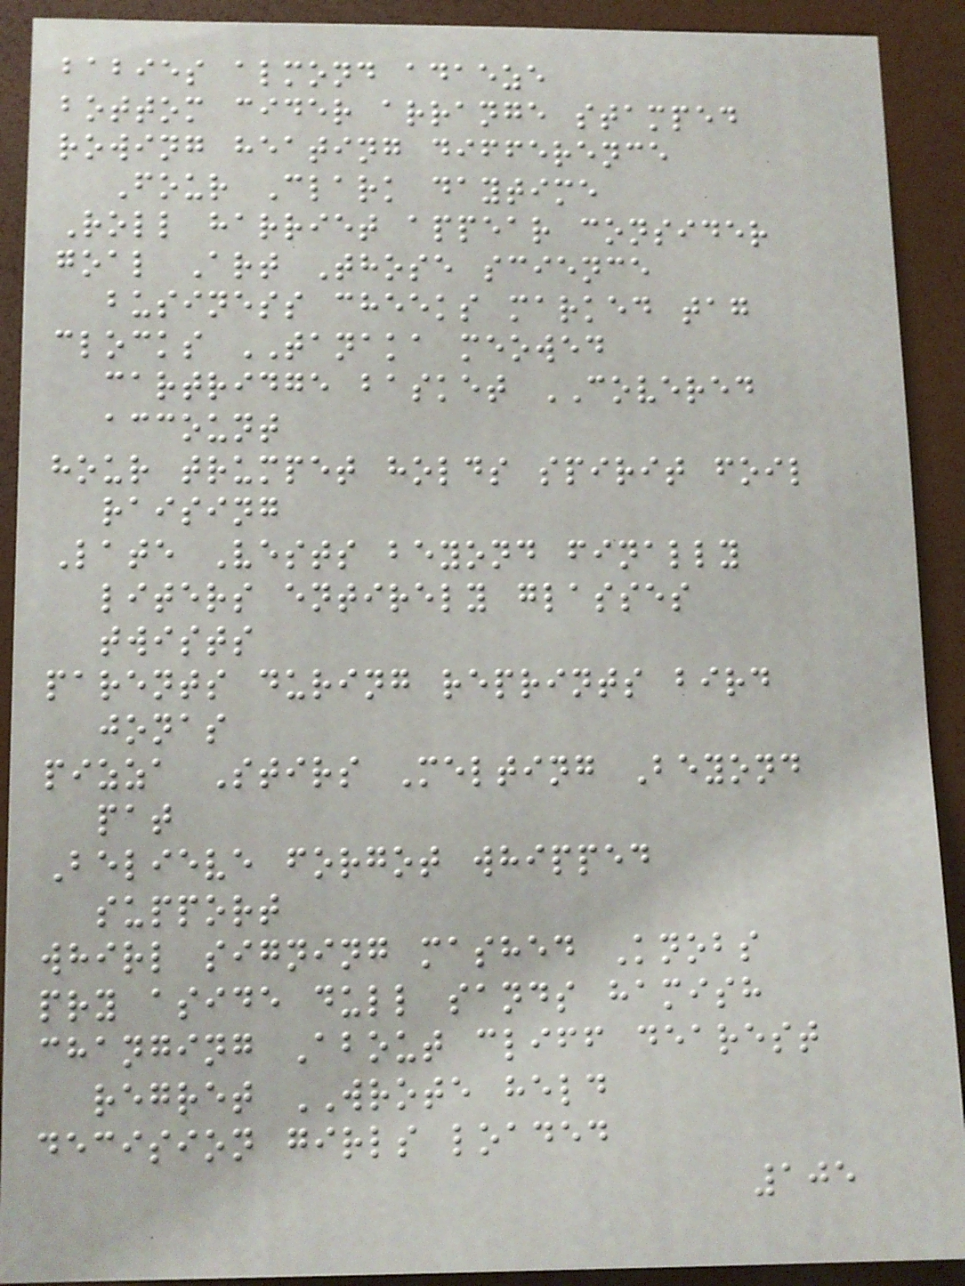babies almond adaeze
bottom cider arrange stamped
rowing heating difference
Four Clark daytime
Roll harriet appear consider
goal Art Those science
business cheeks marked tag
clocks TANAKA meowed
cartridge basket COVERED
account
hour trumpet holds spirit foil
raising
Late Vests beyond finally
liters entirely glasses
twists
parents during reprints bird
jonas
pizza Stirs Melting Beyond
pat
Believe forgot whipped
support
whirl signing mashed Knobs
pry aside dull sands hamish
changing About cliff dearest
regret WROTE held
decision girls loaded
105
